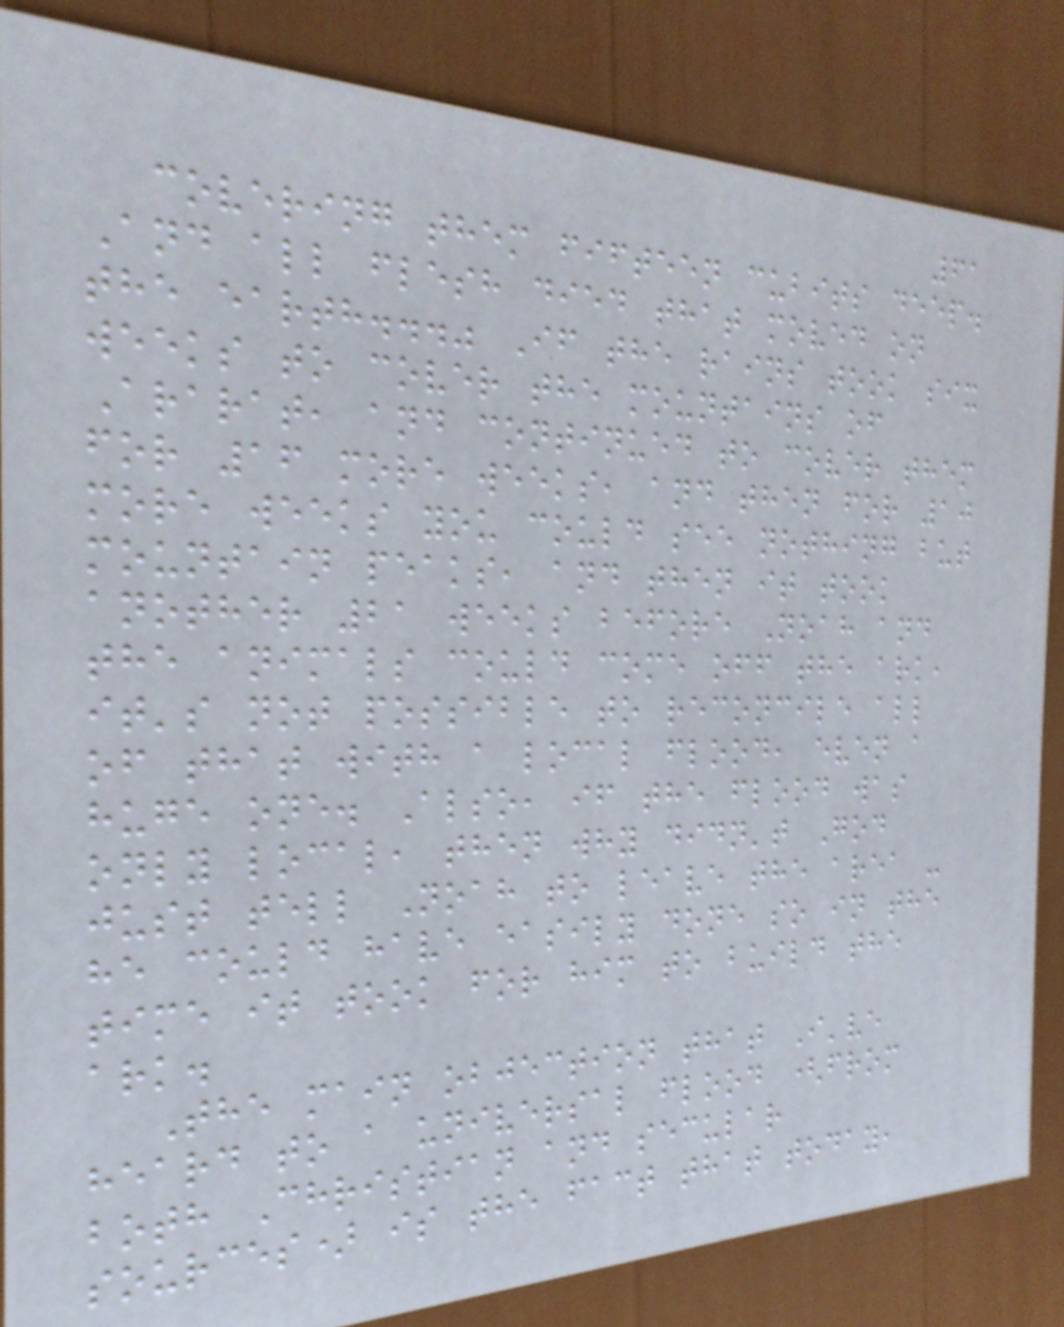61
covering them fifteen cubits deep.
And all flesh died that moved on
the earth..." If the rains took six
weeks to cover the mountains of
Ararat, and continued to cover them
for 16 more weeks, and then for 10
more weeks you could see nothing but
mountain peaks, and then it took
another 21 weeks before Noah and
the animals could come off the ark,
it's not possible to reconcile all
of that with a local flood, even a
huge one. Also, if the flood was
only local, then why didn't God
just tell Noah to leave the area -
he could have easily done so in the
time it took for him to build the
ark.
The main objection that I've
heard to a universal flood (from
both Christian and secular
sources) is the fact that today,
